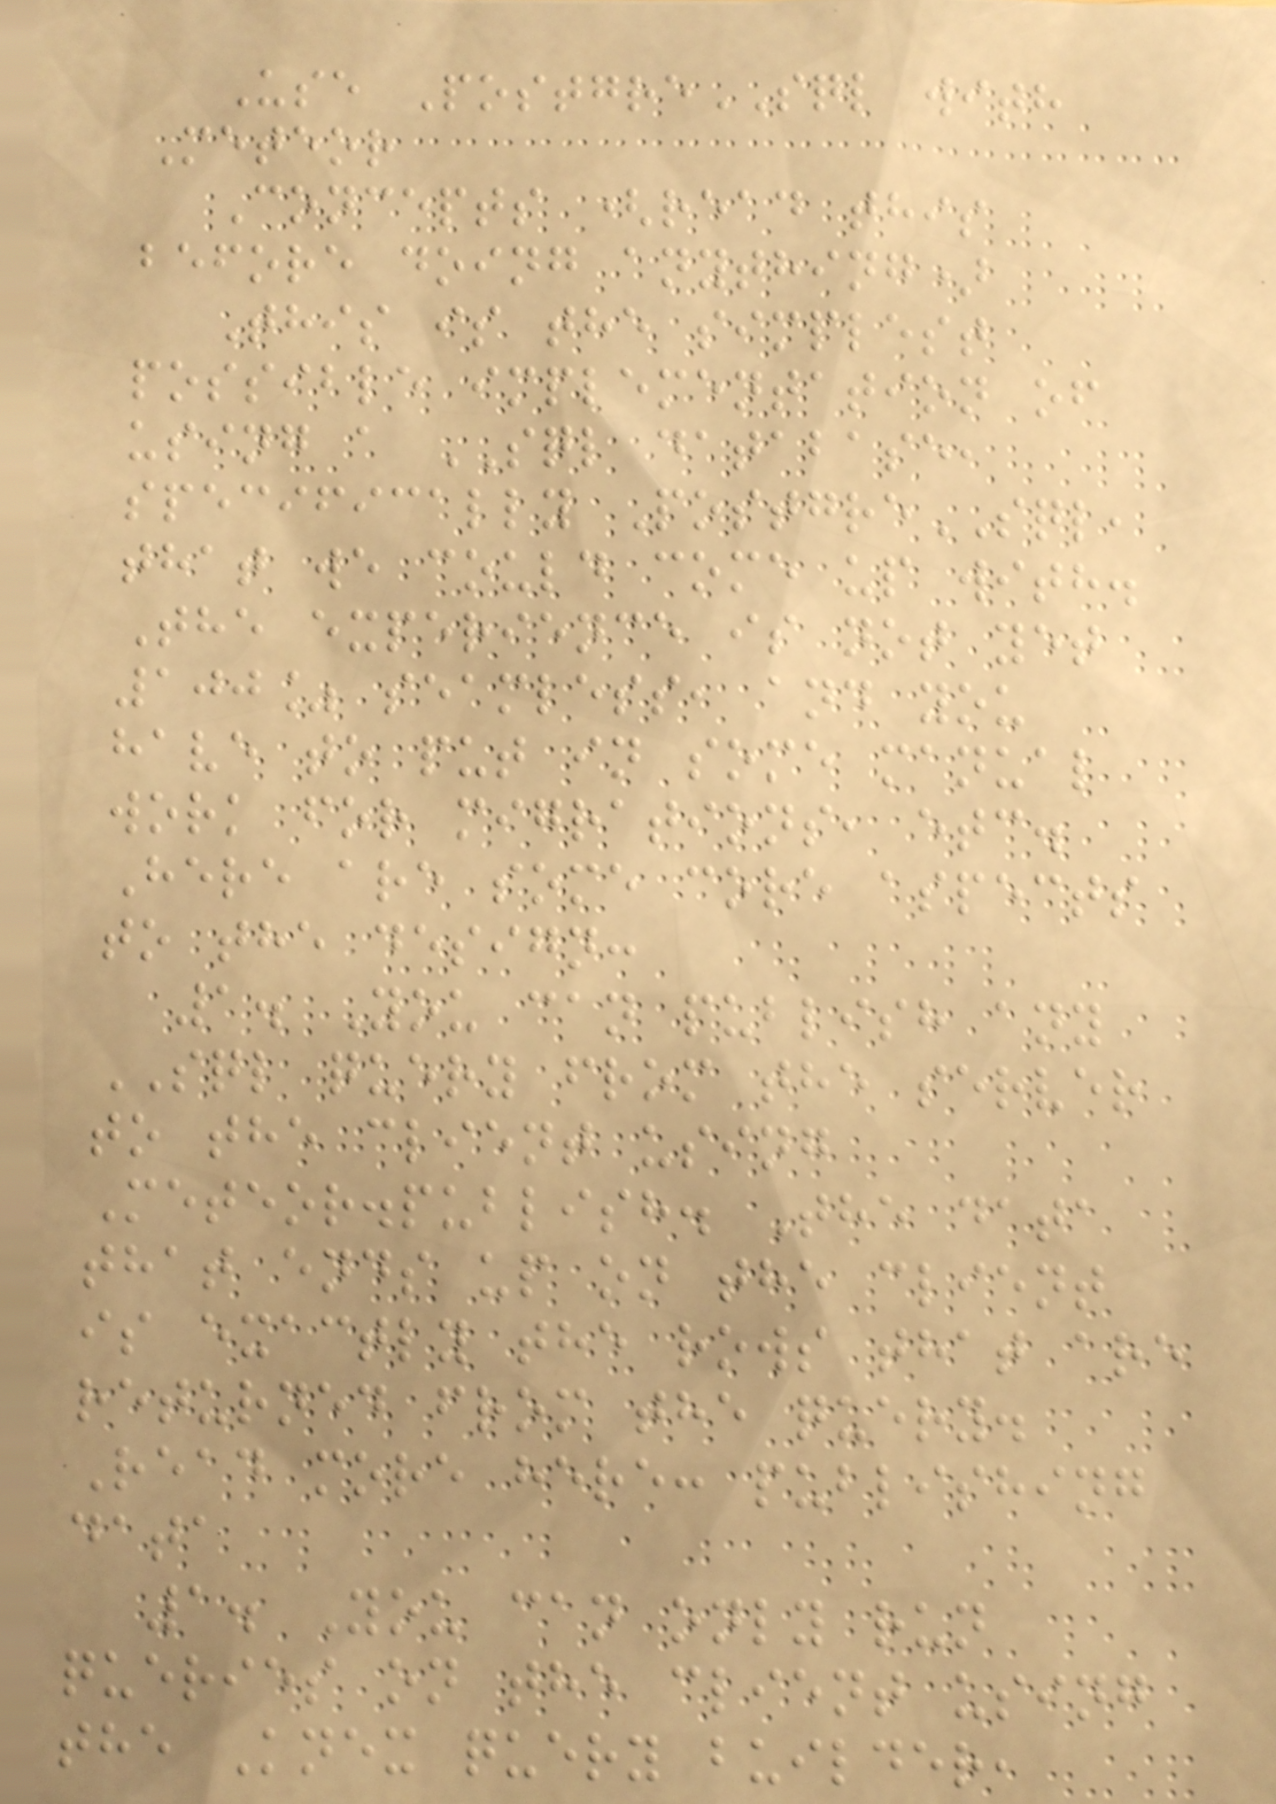Use PostgreSQL with
Meteor
Concepts (read this
before doing anything)
This is the simplest
possible implementation of
using a SQL database,
specifically PostgreSQL,
that we could come up with.
The experience is not yet
100% seamless, and you
have to put in some manual
work for migrations, etc.
Here are some core aspects
to the design:
1. You can publish any
SQL query from the server
to the client using
Meteor.publish. The data
that ends up on the client
is exactly the rows that are
returned from the query.
Read more here: publishing
data
1. You can only run
queries on the client using
the Knex query builder,
